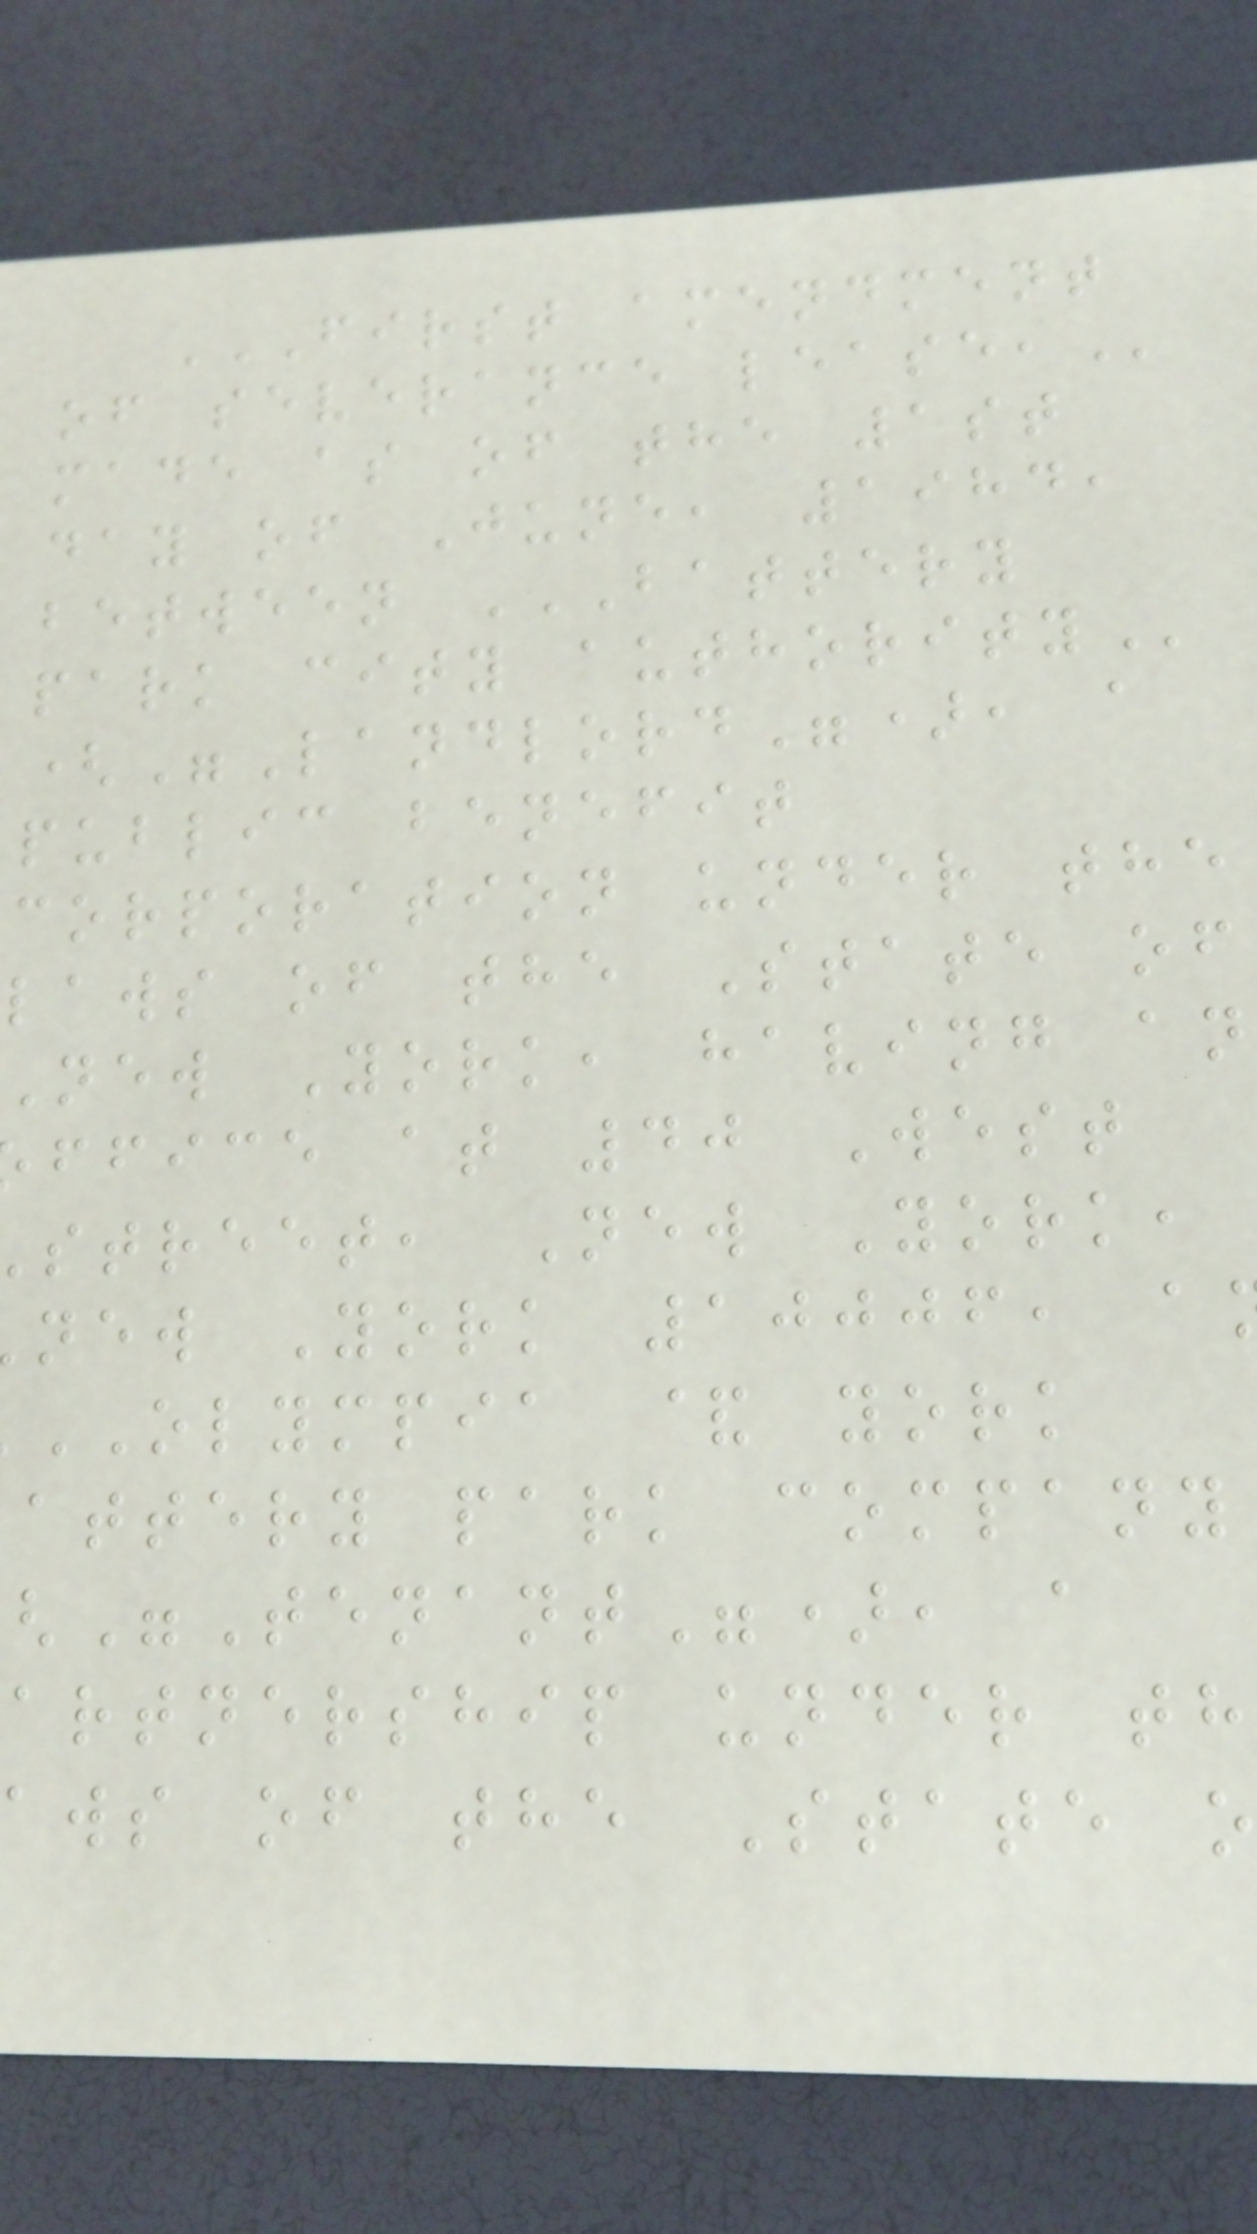FIRST AMENDMENT
of severance
made as of the 1st
day of June, 1984,
between BATTERY
park city
("Landlord"), a
public benefit
corporation under the
laws of the State of
New York, having an
ffice at 40 West
street, New York,
new York 10006, a
OLYMPIA & york
attery park
Tenant"), a
artnership under th
aws of the State o
